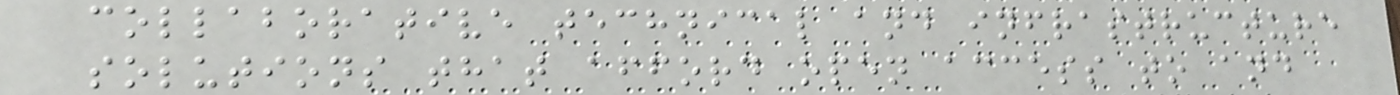collaborative technical and infrastructure
solutions that afford open access to and
